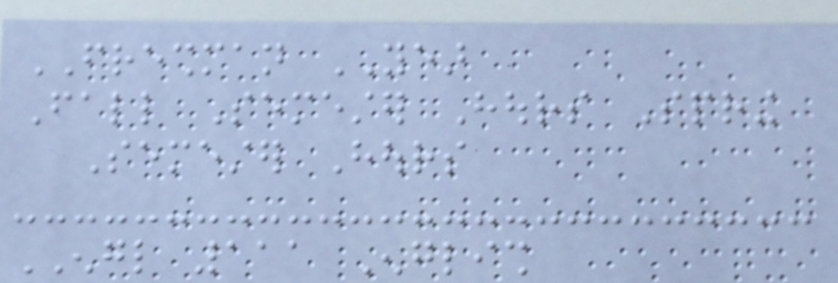FRESHMAN YEAR
Fall Semester Hours Spring
Semester Hours
ENGL 111 English
